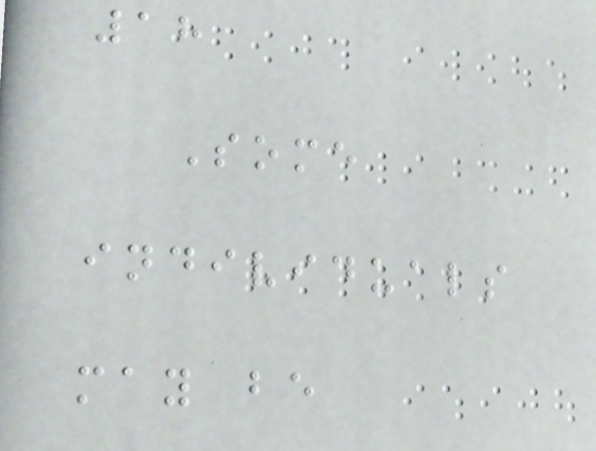18
Some
individuals
may be
